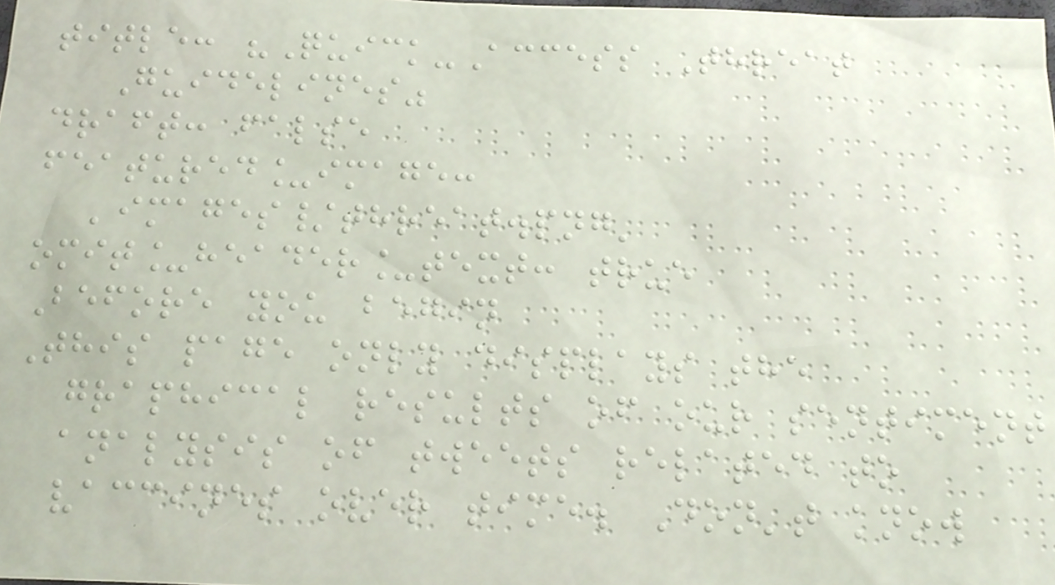title: "Quick-Access Threat
Guidelines"
draft: false
featured_image:
'images/threat.png'
omit_header_text: true
Before you begin
This page only displays the
graphical results of our sentiment
analysis of tweets related to
vaccines over time. Don't know
